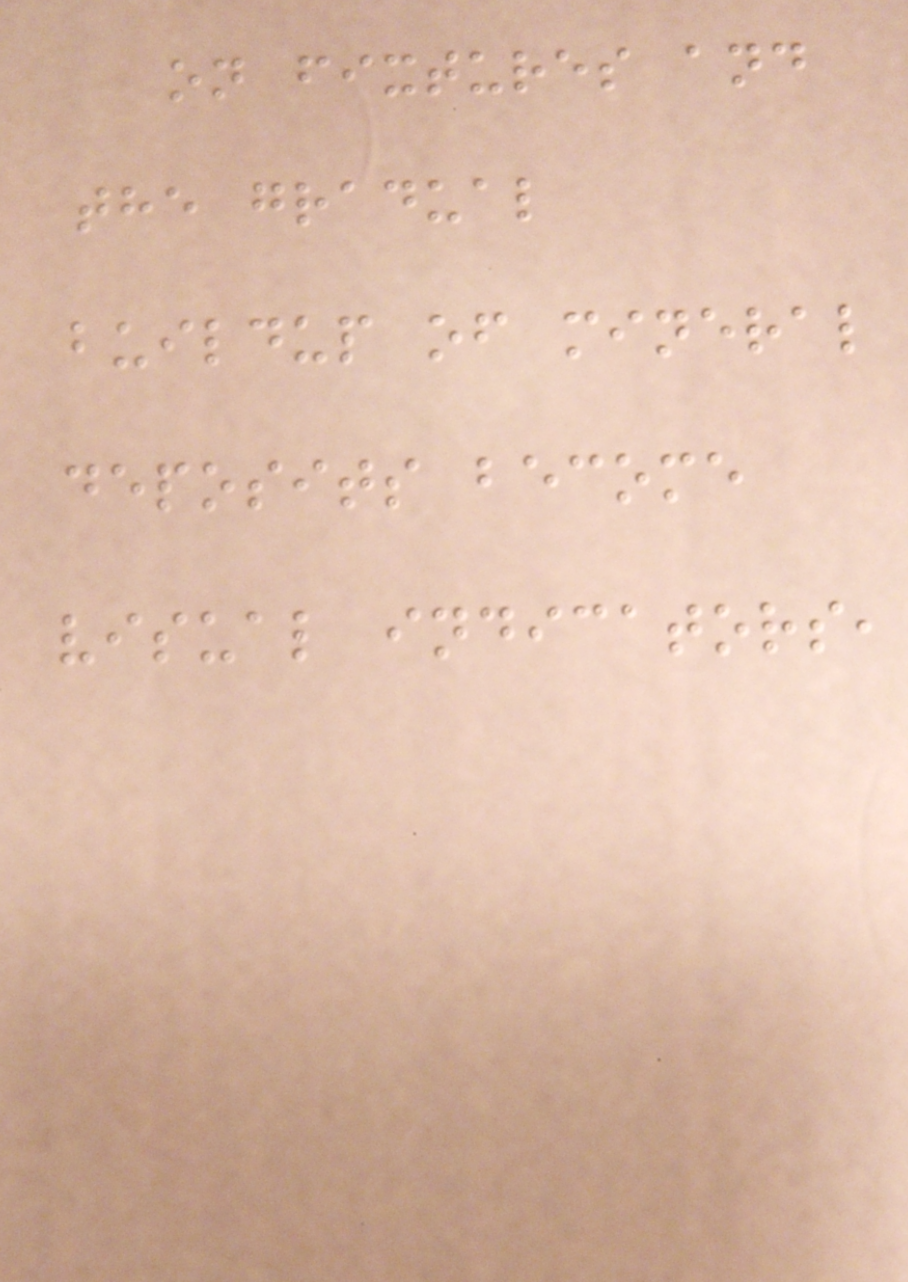on fixtures and
the gradual
buildup of mineral
deposits become
visual indicators,
